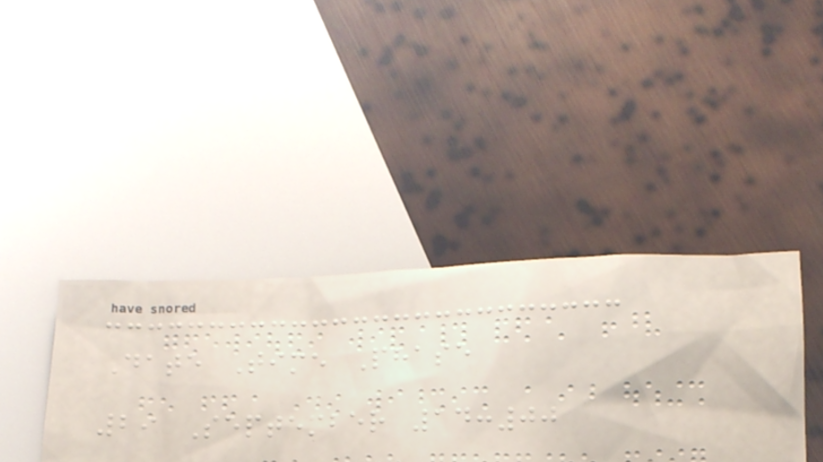Date Time Phase
29 September 14:00
